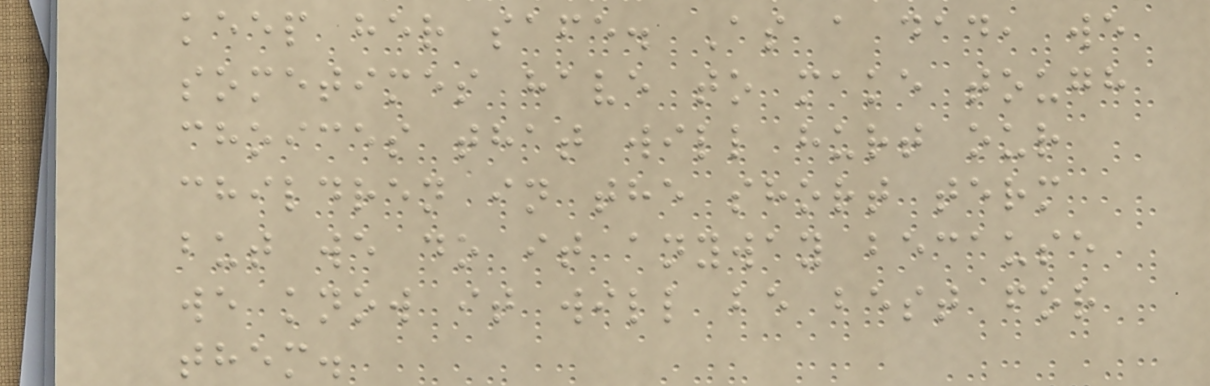keep her safe. As a dad, we
sometimes have to make tough
choices that will hurt our
children in the short term
but we do it anyway because
we know it will be best for
them.
